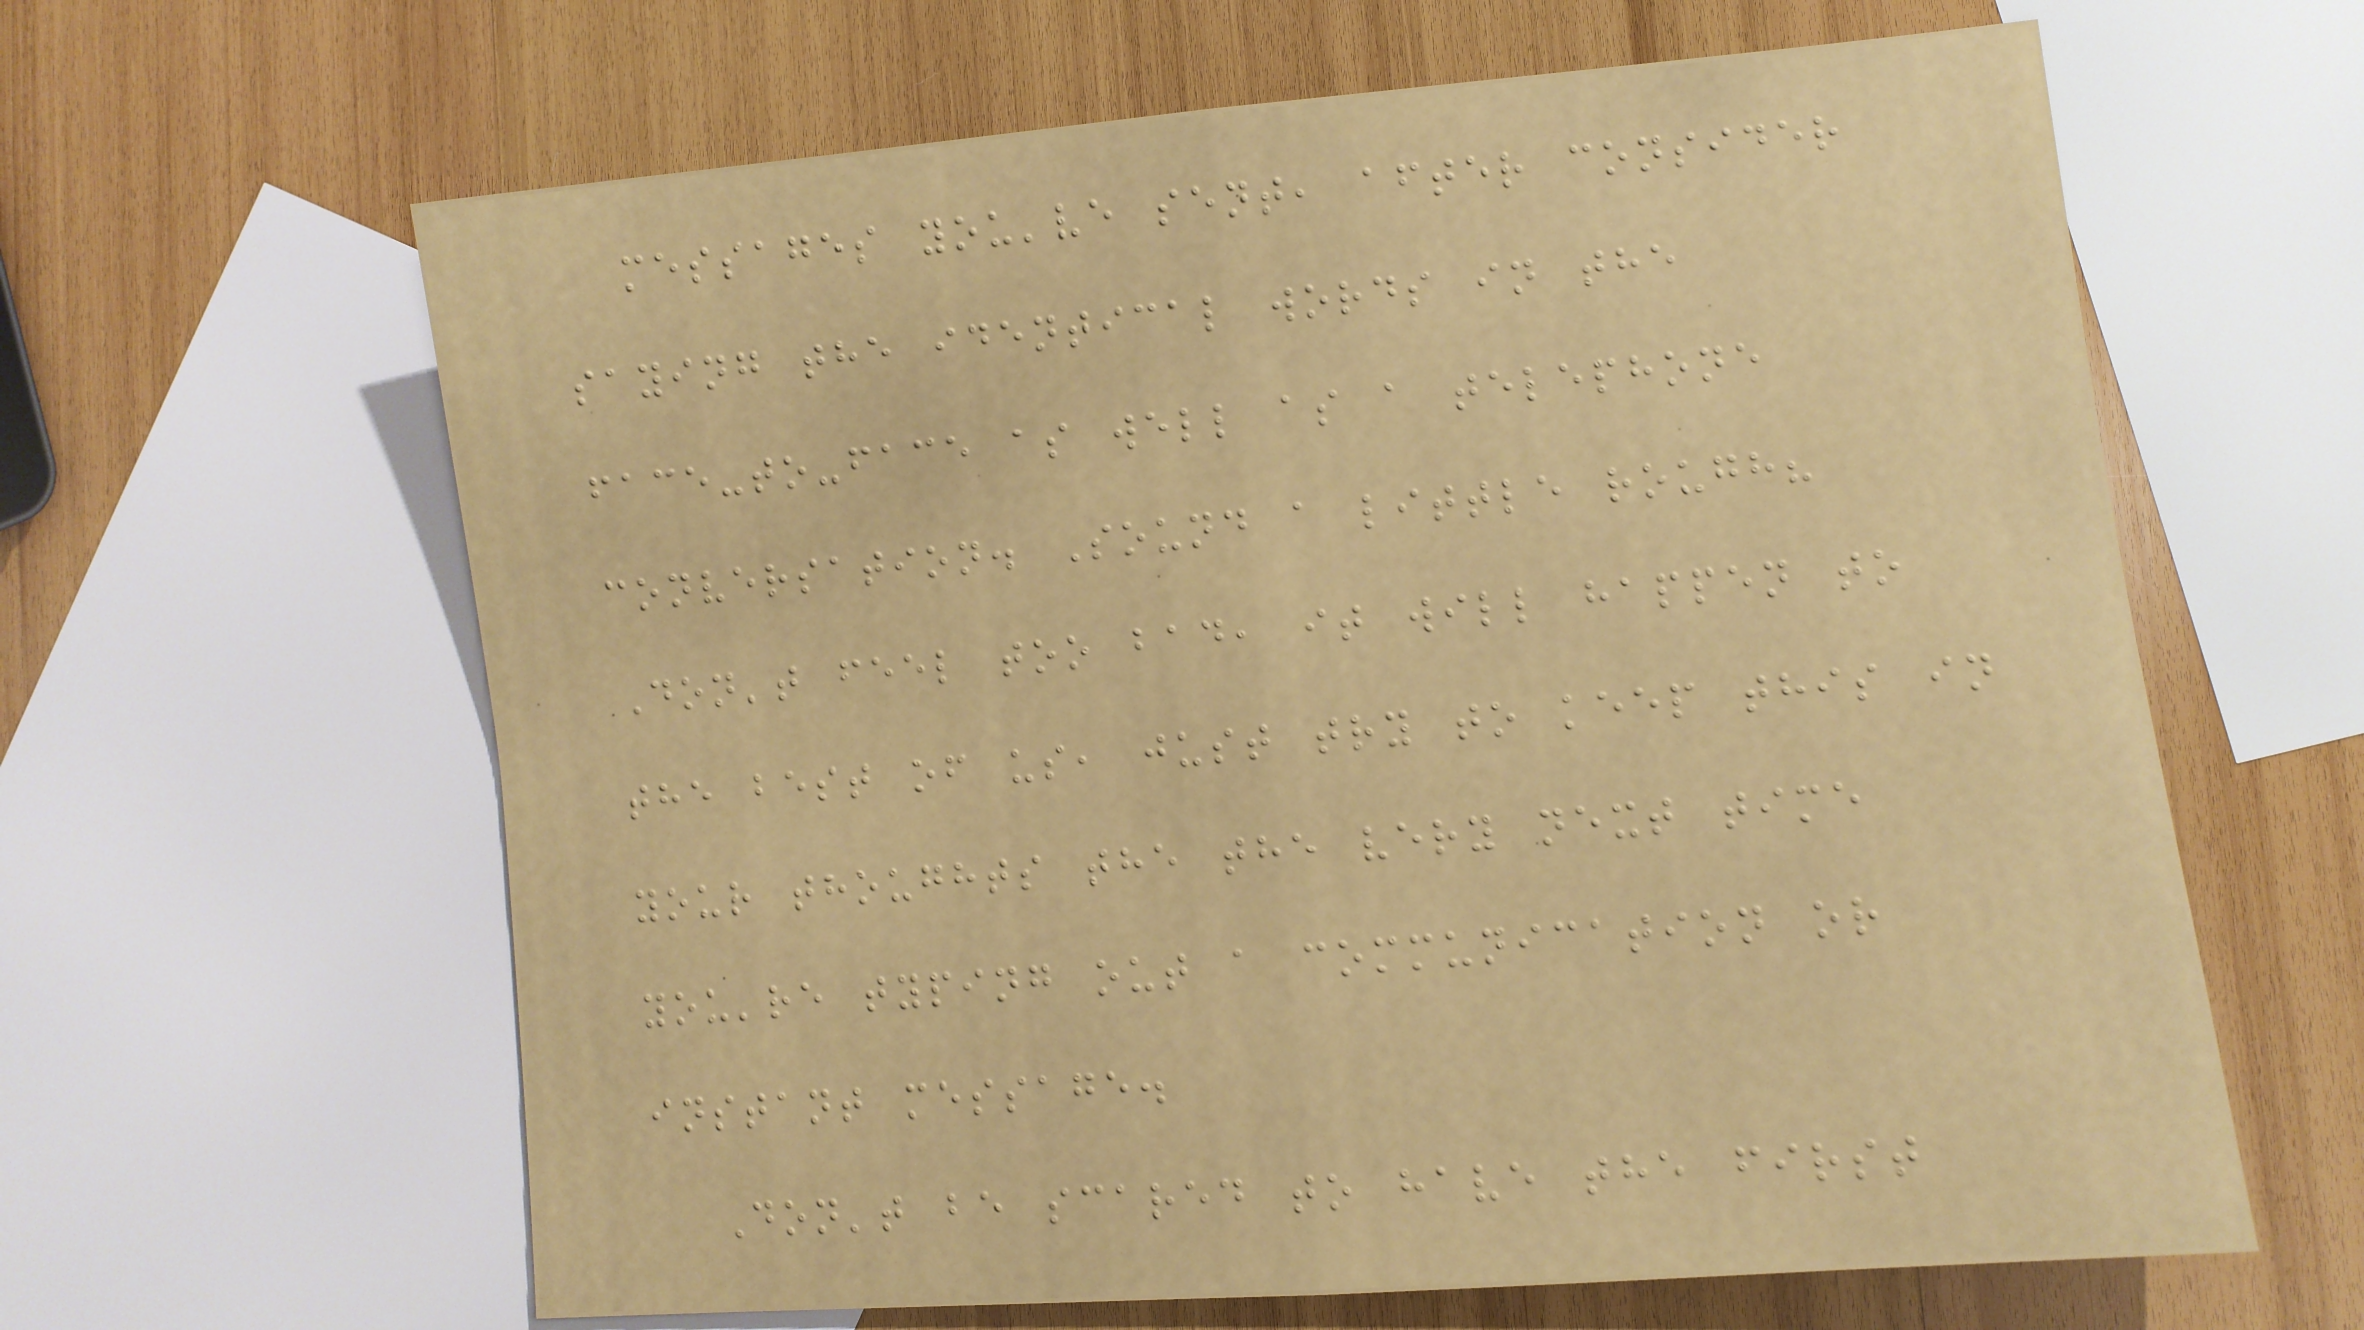messages you've sent, after consider
saying the identical words in the
face-to-face as well as a telephone
conversation. Sound a little rough?
Don't feel too bad, it will happen to
the best of us, just try to keep this in
your thoughts the the very next time
you're typing out a communication or
instant message.
Don't be scared to have the first
